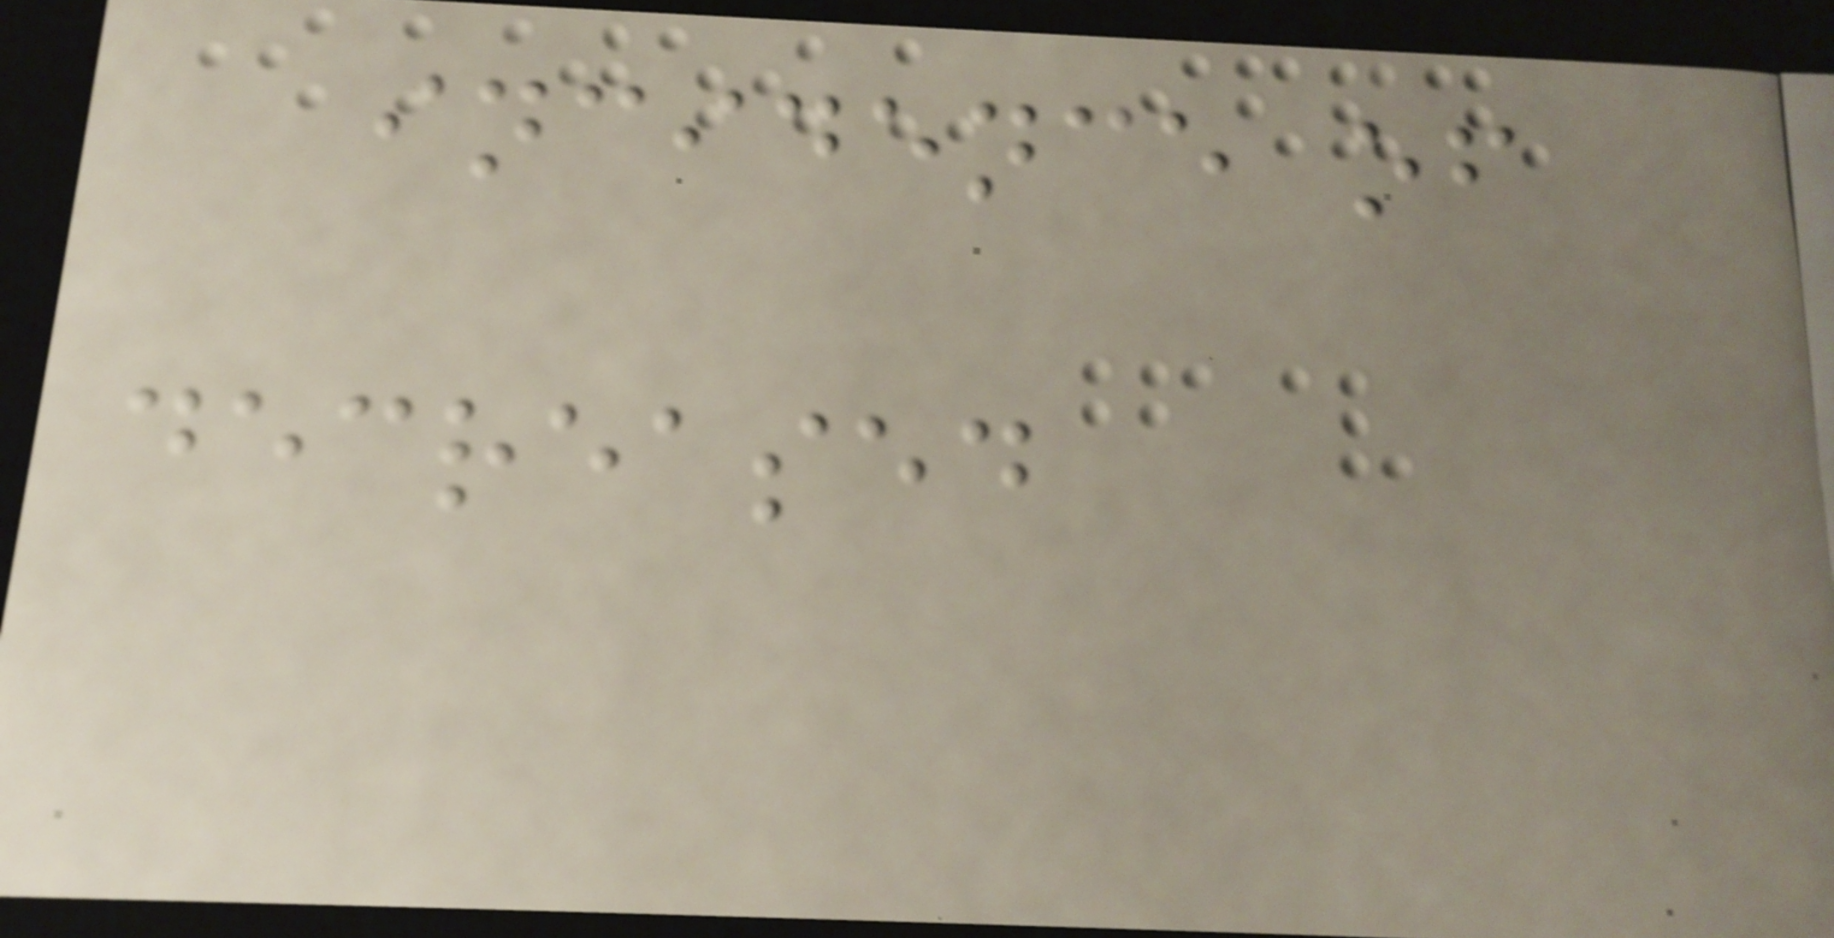incidence of
decreased
